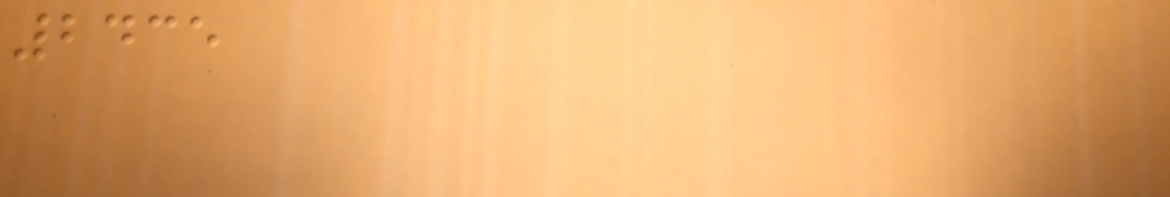2435
